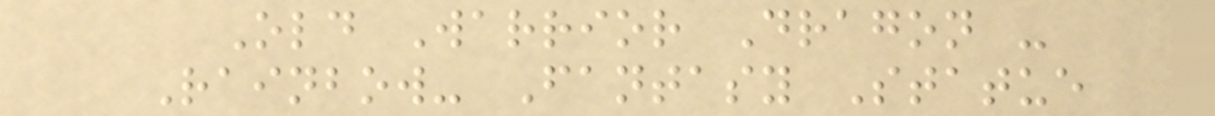Old Warrior Dragon -
Rainbow- Fantasy Statue
